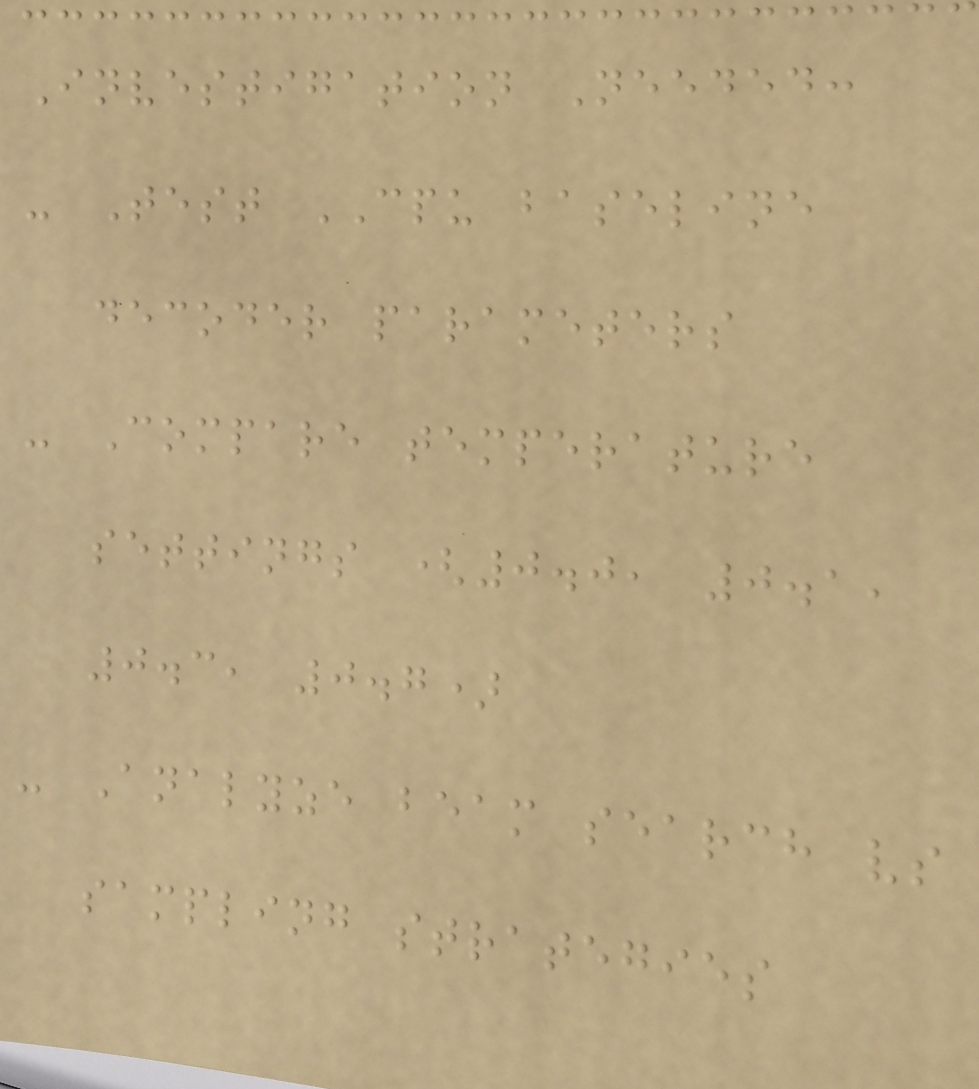Investigation Needed:
- Test CPU baseline
decoder parameters
- Compare temperature
settings (0.0, 0.1,
0.3, 0.7)
- Analyze beam search vs
sampling strategies
